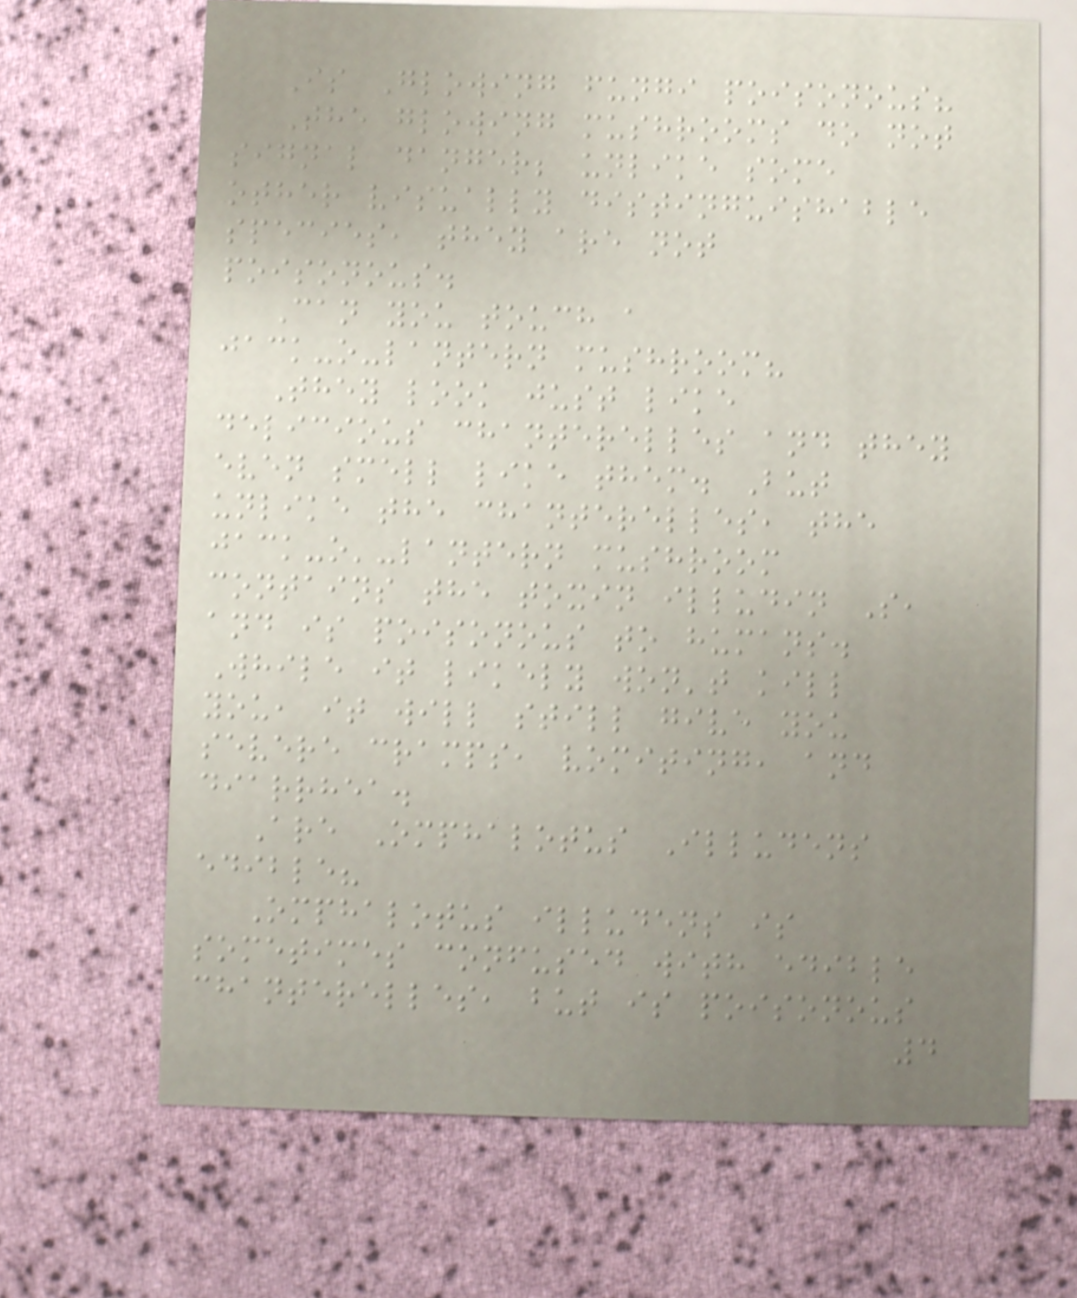Is Glowing fungi poisonous?
The glowing mushrooms do not
signal danger; unlike some
other visually distinguishable
species, they are not
poisonous.
Can you touch a
jack-o-lantern mushroom?
They look just like
delicious chanterelles and they
even smell like them. But
unlike the chanterelles, the
jack-o'-lantern mushroom
contains the toxin illudin S,
and is poisonous to humans.
While it likely won't kill
you, it will still give you
severe cramps, vomiting, and
diarrhea.
Are Omphalotus Illudens
edible?
Omphalotus illudens is
sometimes confused with edible
chanterelles, but is poisonous
4
